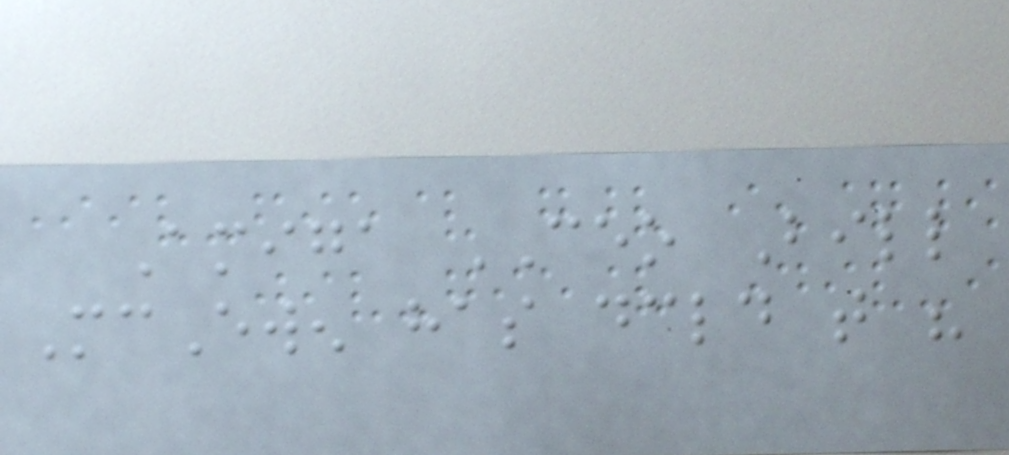Amiga CEO Bill
McEwen has declared that his
